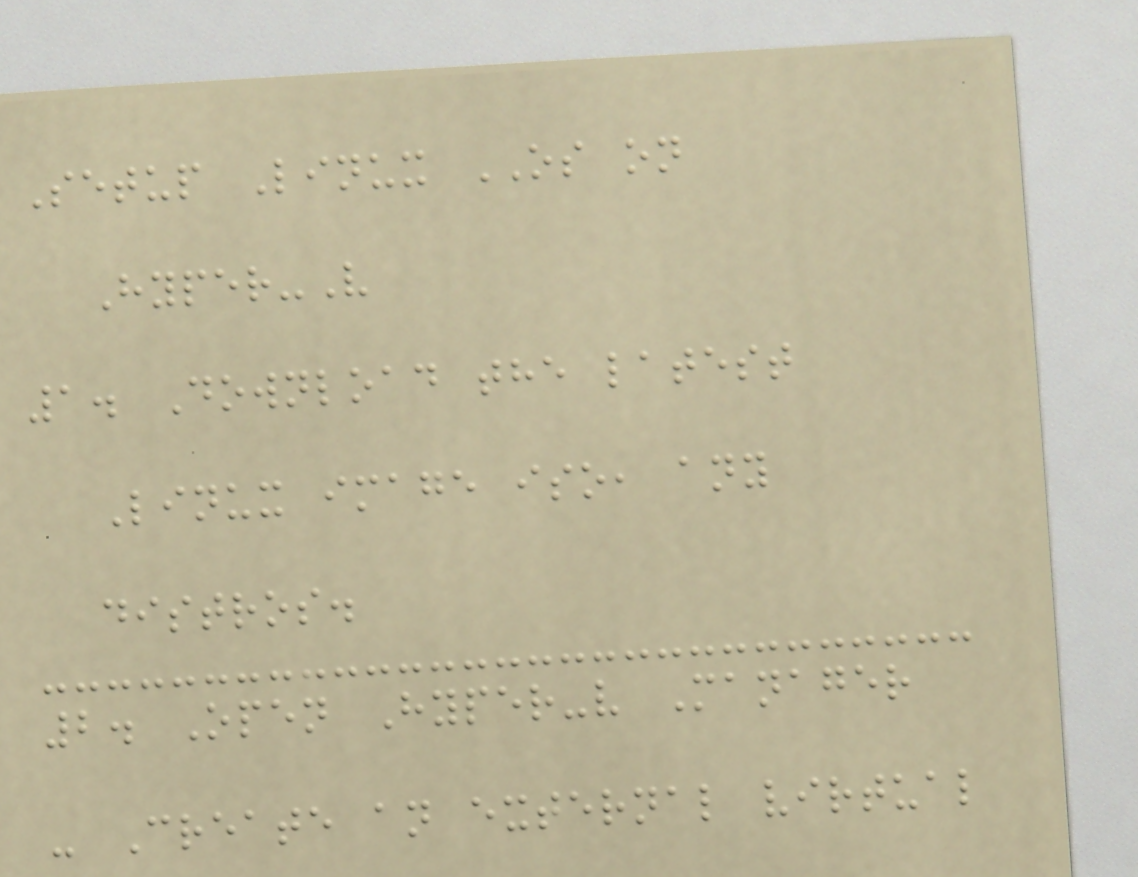Setup Linux OS on
Hyper-V
1. Download the latest
Linux image iso, any
distros.
2. Open Hyper-v Manager
- Create an external virtual
